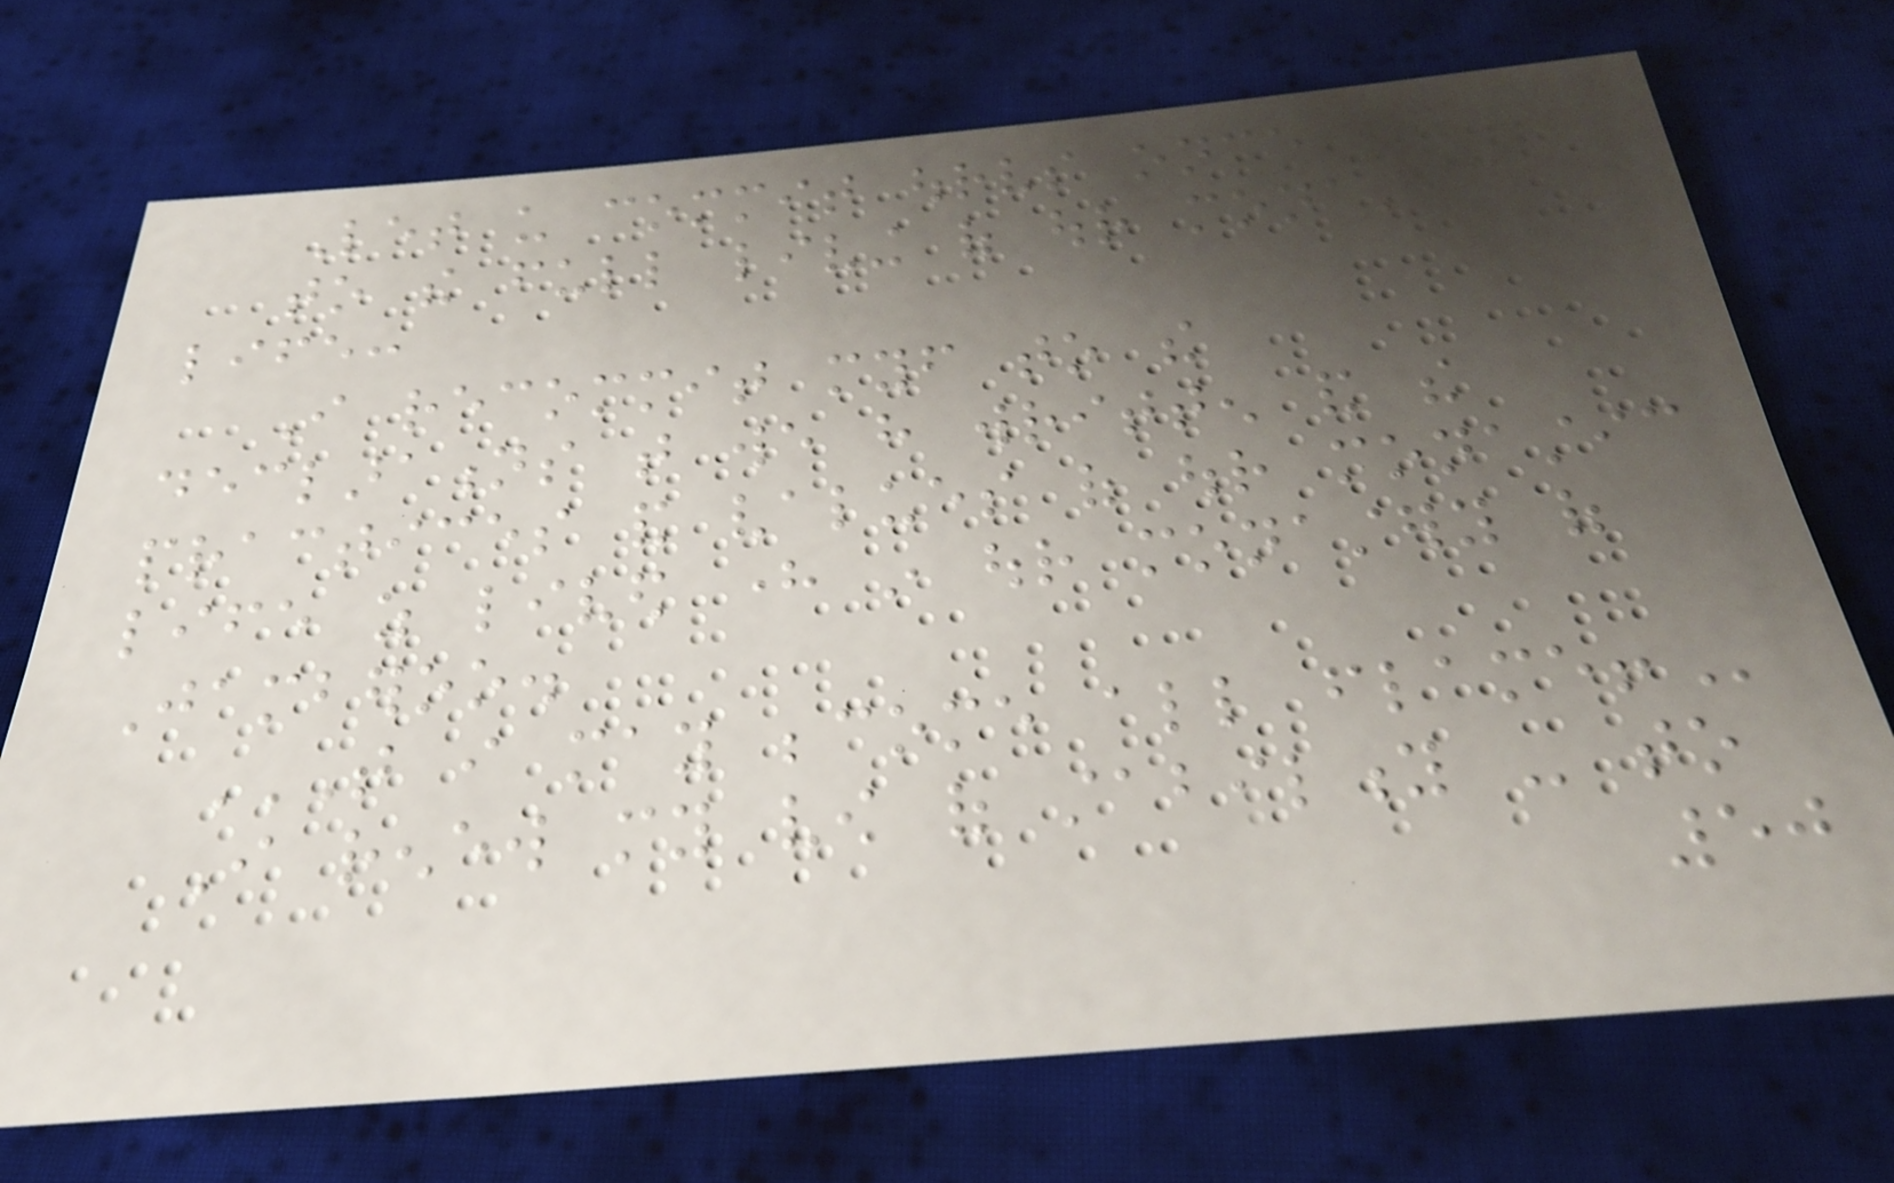Let us commit ourselves once again
to the full living of our monastic
life:
I recommit myself to the
declarations that we have written and the
practices and values of our monastic
life as lived here in our monastery of
Jamberoo.
THAT I MAY BECOME ALL FLAME!
I renew my vow of stability - to
50
